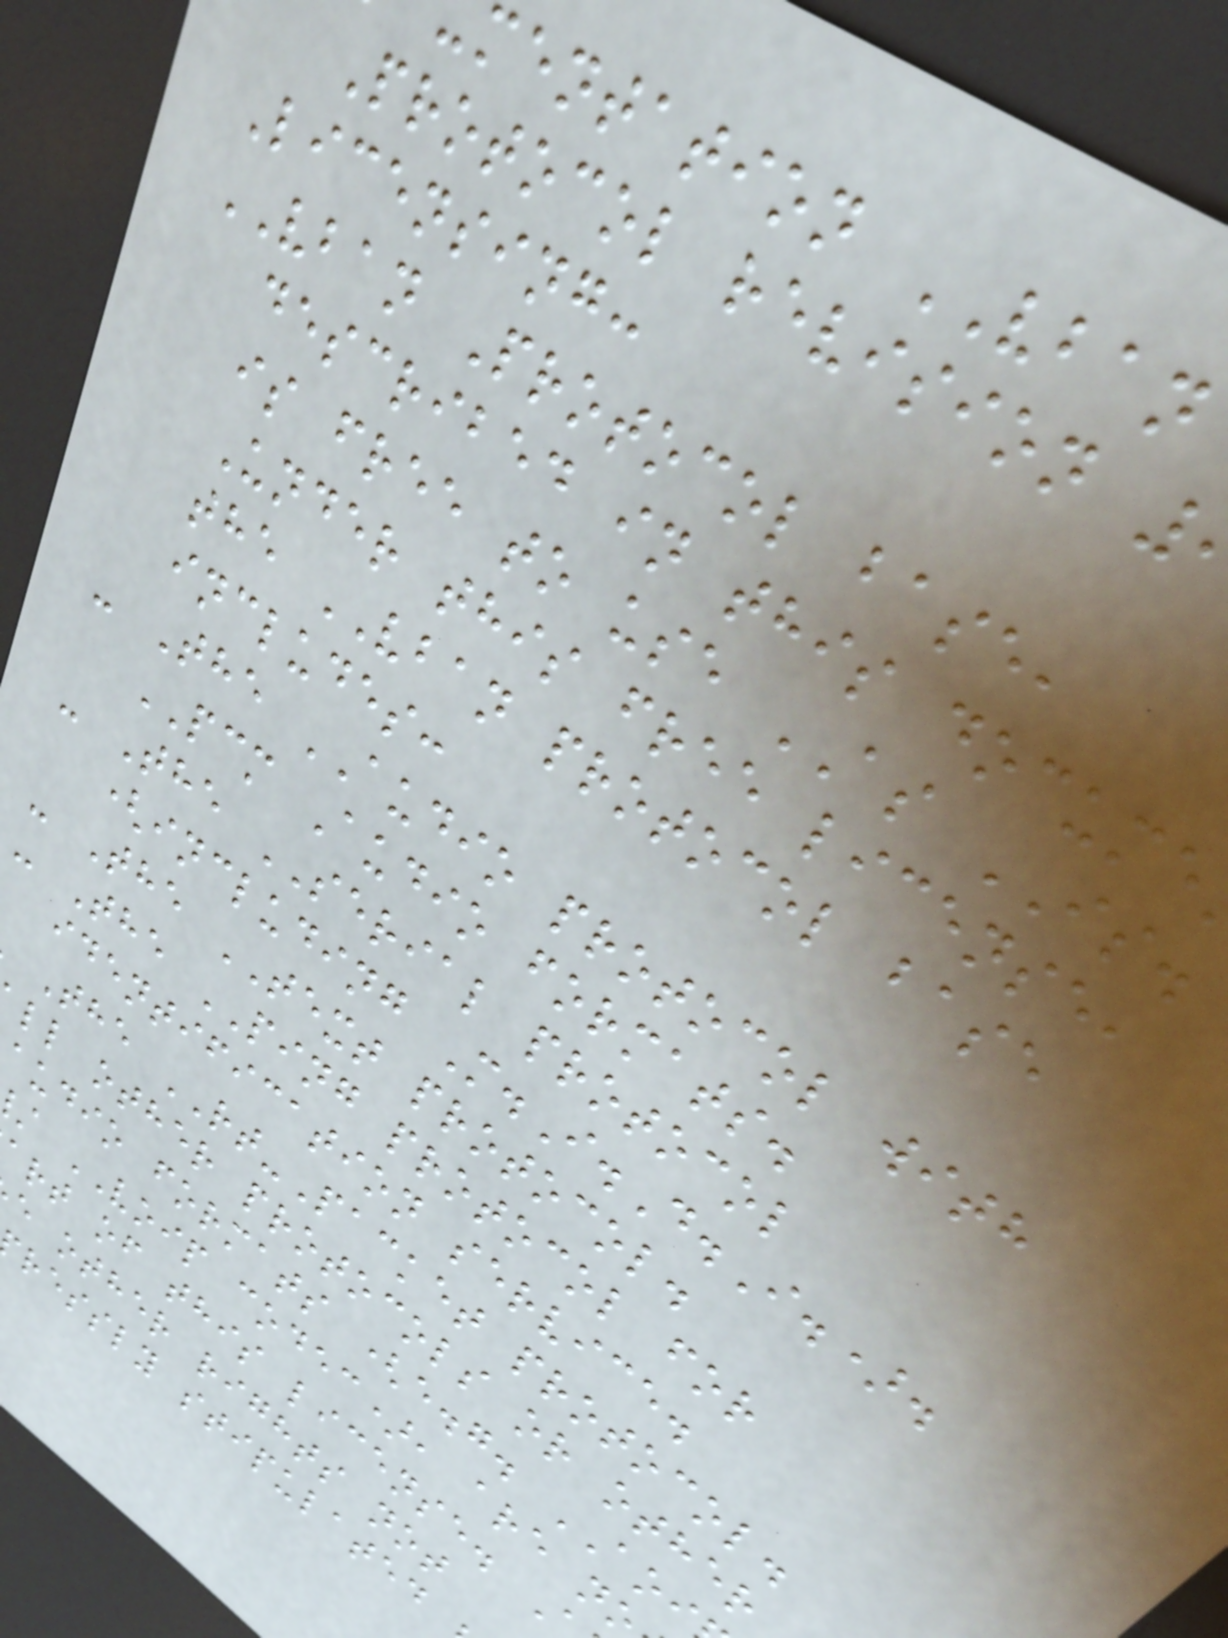mentation VBAN
Protocol revision
Licensing:
VBAN Protocol base,
described in this docume
is free to use AS IS.
Under this free license,
the VBAN protocol base
includes:
- The AUDIO protocol with
PCM Audio formats.
- The SERIAL protocol
(including M.I.D.I.).
- The TEXT protocol.
- The PING protocol for
identification service.
The RT-Packet protocol.
ll other protocols or other
audio formats (e.g. AOI
VOIP codec), are no
art of this license.
e other rights not
ressly stipulated
